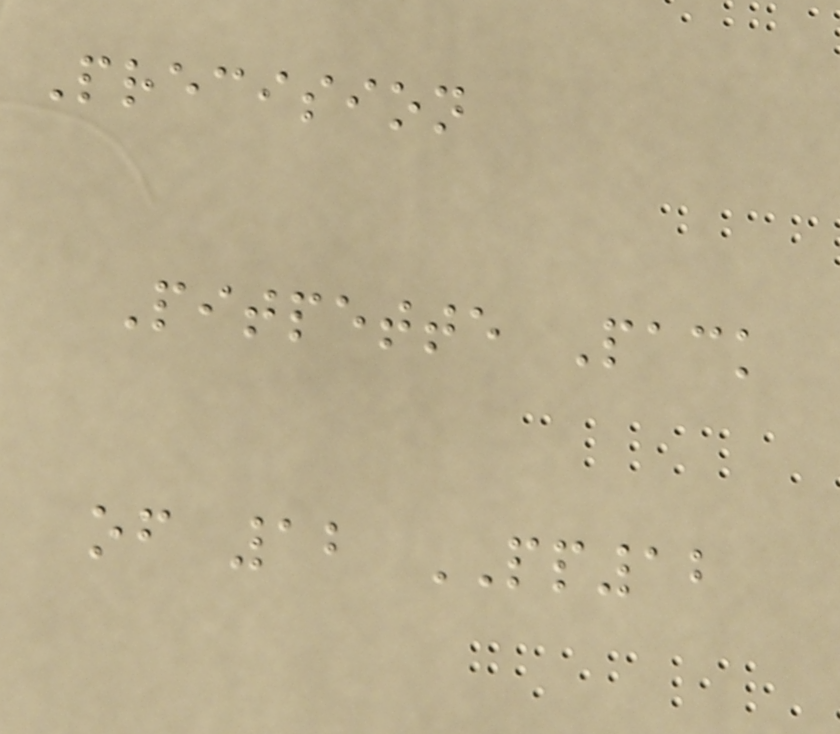Precision
Pitpette Pack
of 12 PP12
